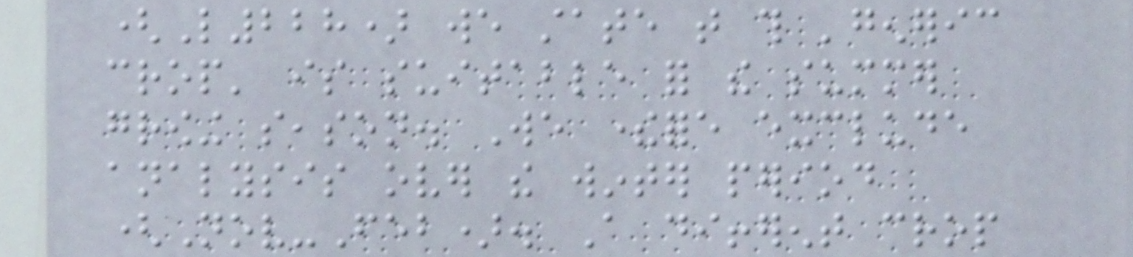(L228) we state that this 'generic
crop' is suitable for the summer
growing season. We therefore exclude
analysis over the winter period
(Nov-Feb). A different crop
